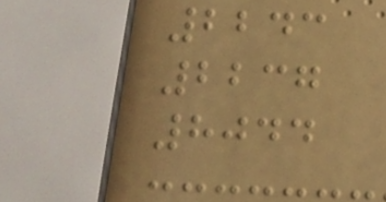2243
2237
8044
